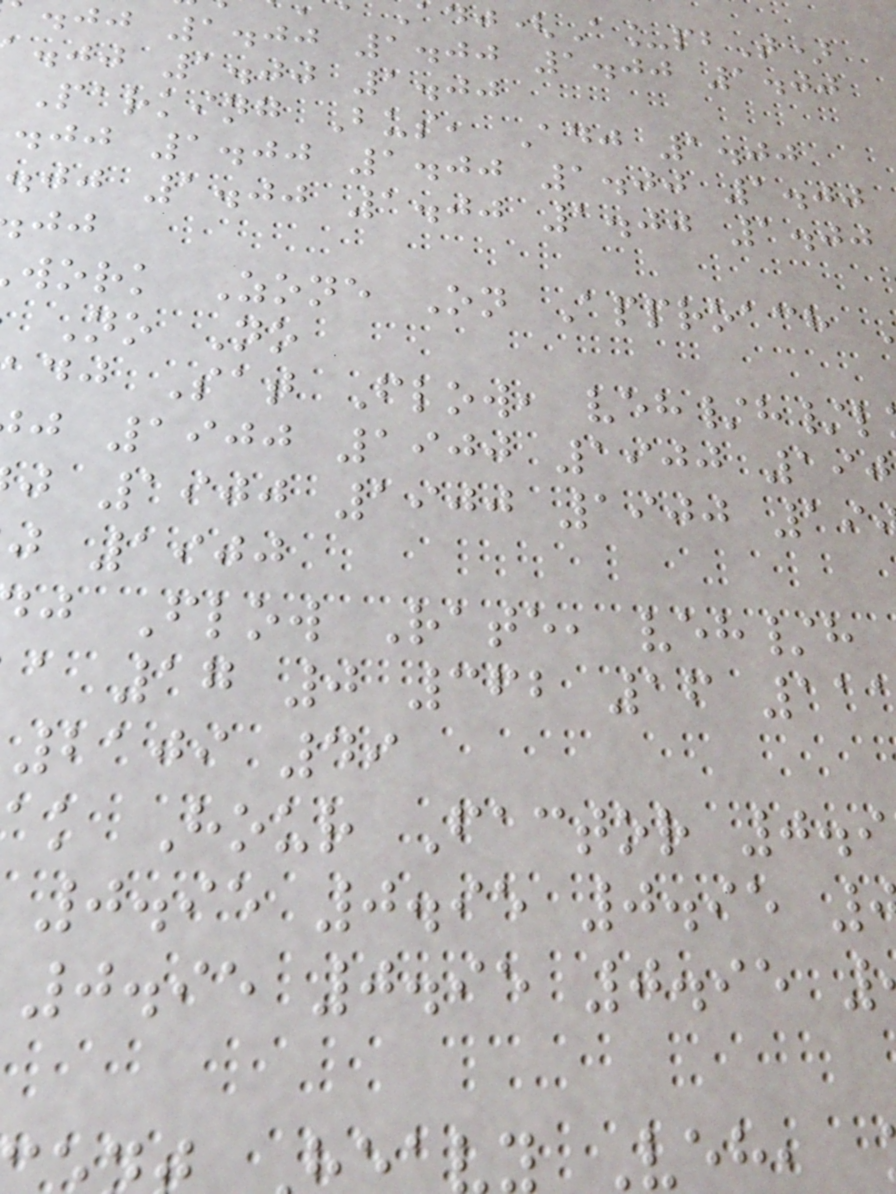dj(A_pbT)
.jj 1.00 1.00 1.00 1.00
.jj 1.00 1.00
Parking Bus, Adj 1.00
.jj 1.00 1.00 1.00 1.00
.jj 1.00 1.00 1.00 1.00
work Zone On Approach
No No
dj Sat Flow, veh/h/l
j 1900 1900 1900 190
j 1900 1900 1900 19
j 1900
j Flow Rate, veh/h
a 17 0 362 16 11
2109 49
k Hour Factor 0.9
0.95 0.95 0.95
0.95 0.95 0.95
